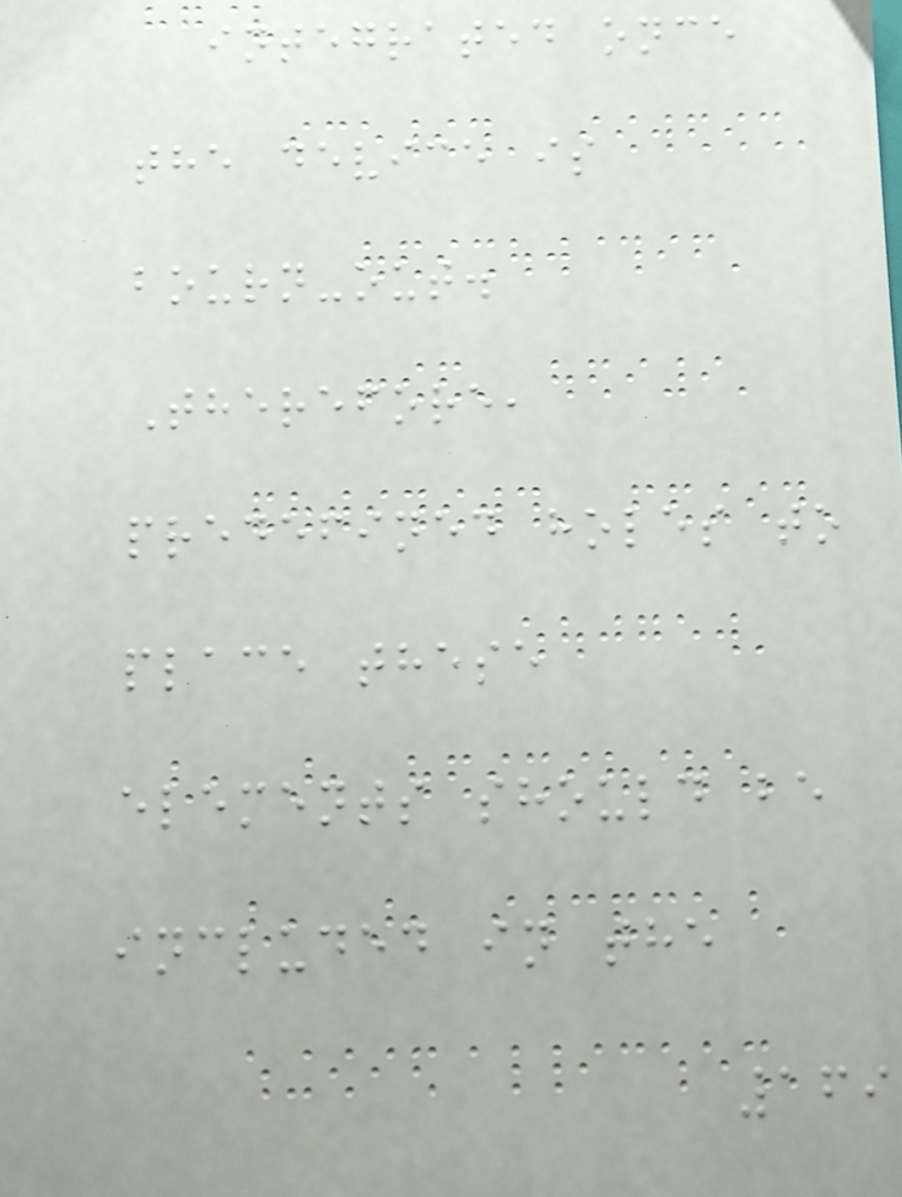integrated once
the device is
bourn-out.
Therefore,
predefined holes to
place these
elements should be
included in the
169
